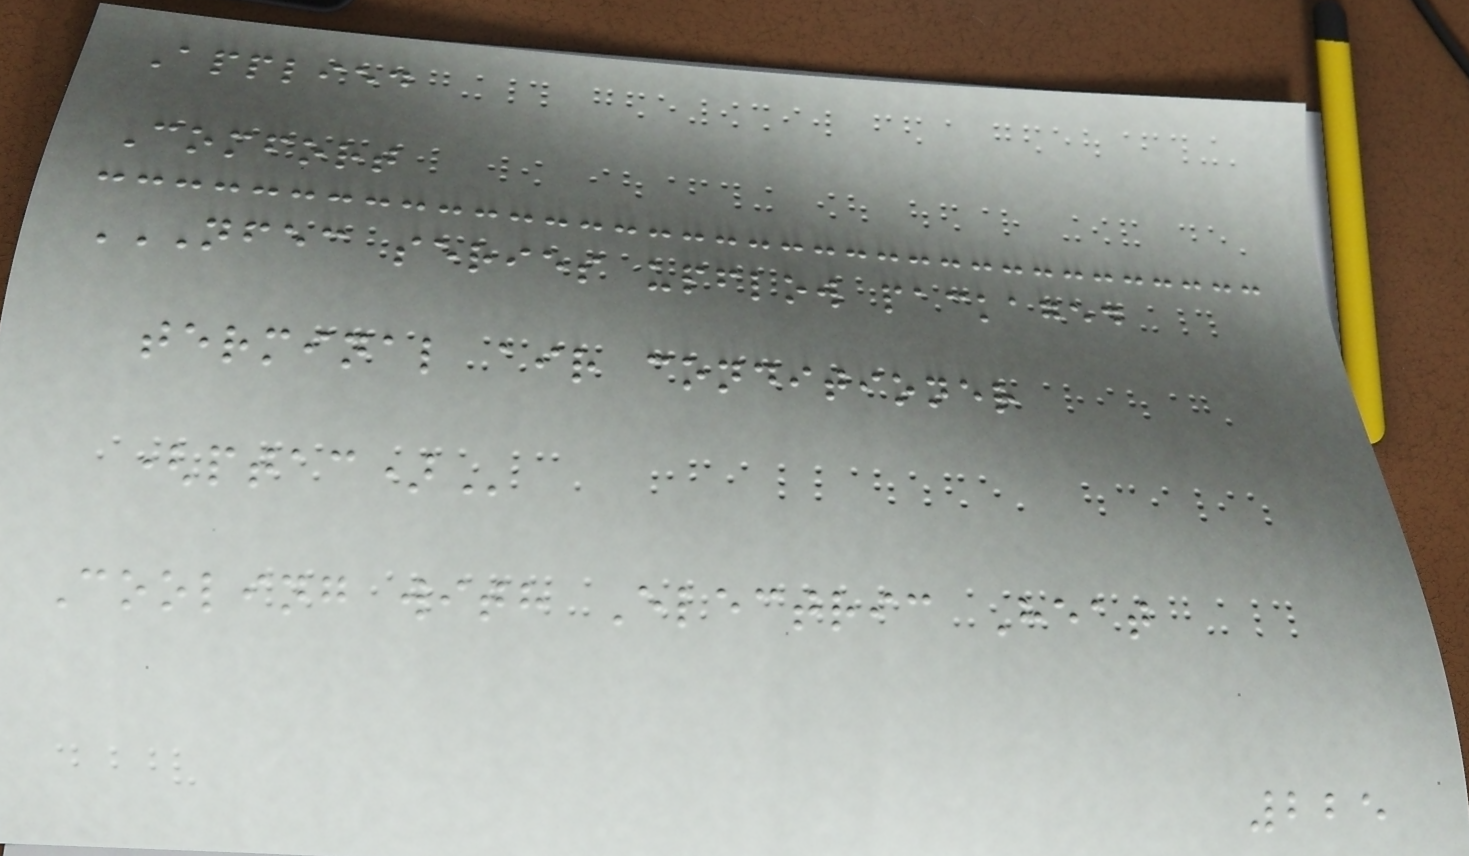Applied
Comfort
NFEC SERIES UPFLOW PACKAGED
TERMINAL AIR CONDITIONER
(PTAC)
Cooling with Electric Heat
225
